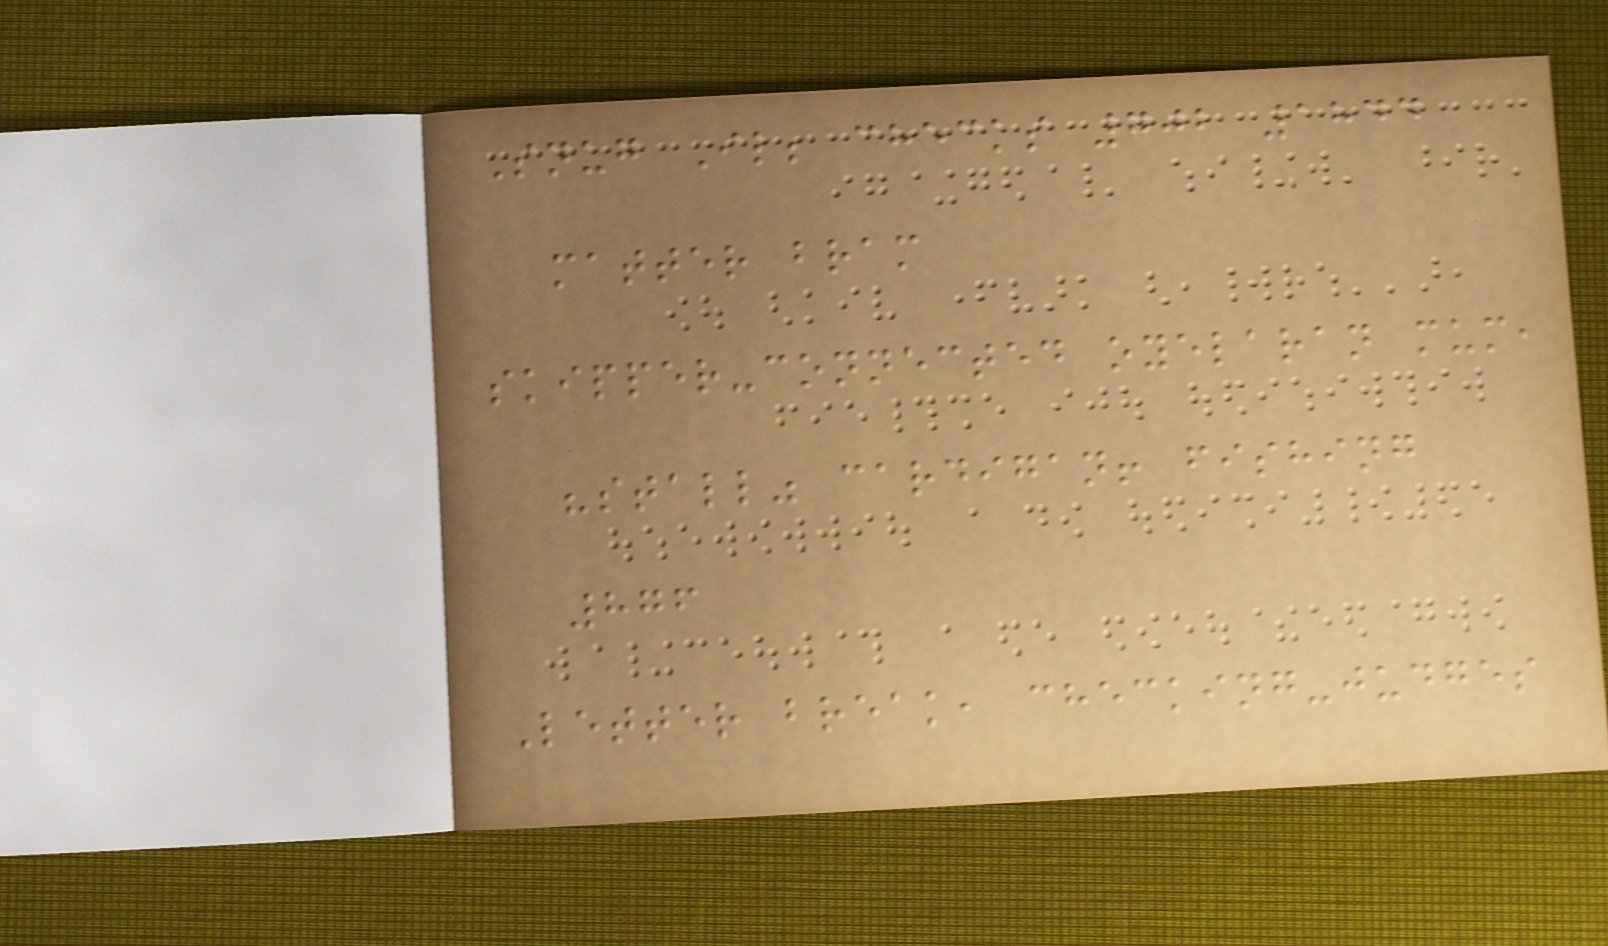Snug Il; checks 702 1844
matter bram
skipper-connected oyelaran mum,
"stall" cardigan! fishing
876
Letter break, checking-judges
